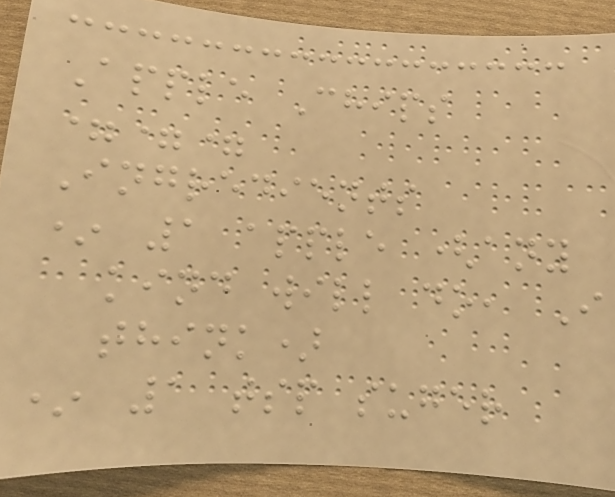Apple Chips
===
Ingredients
* 1 apple (any
kind will do, I
think)
* 1 tsp suger
